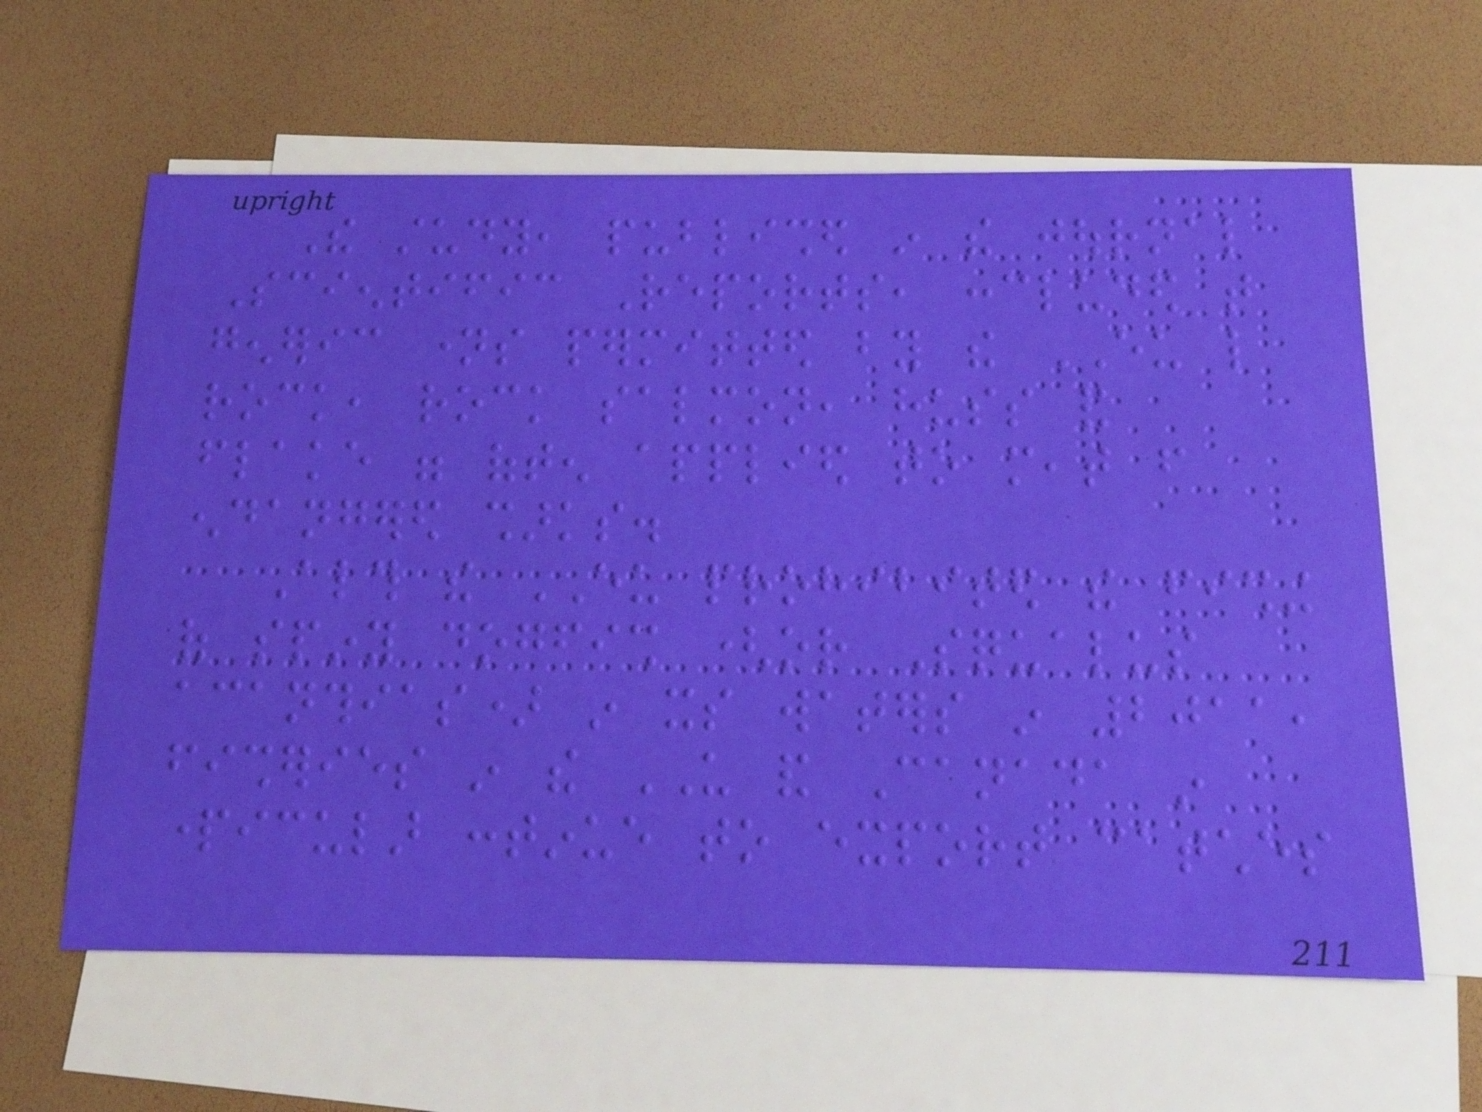The study, published in the journal
Scientific Reports, concluded that
generic names permitted by the EU like
rock, rock salmon, huss and
flake were often applied to meat from
endangered sharks.
Although the EU prohibited the fishing
of spiny dogfish (or Squalus
acanthias) in its waters in 2011,
fisheries in the US and Canada in
particular continue to export catches
